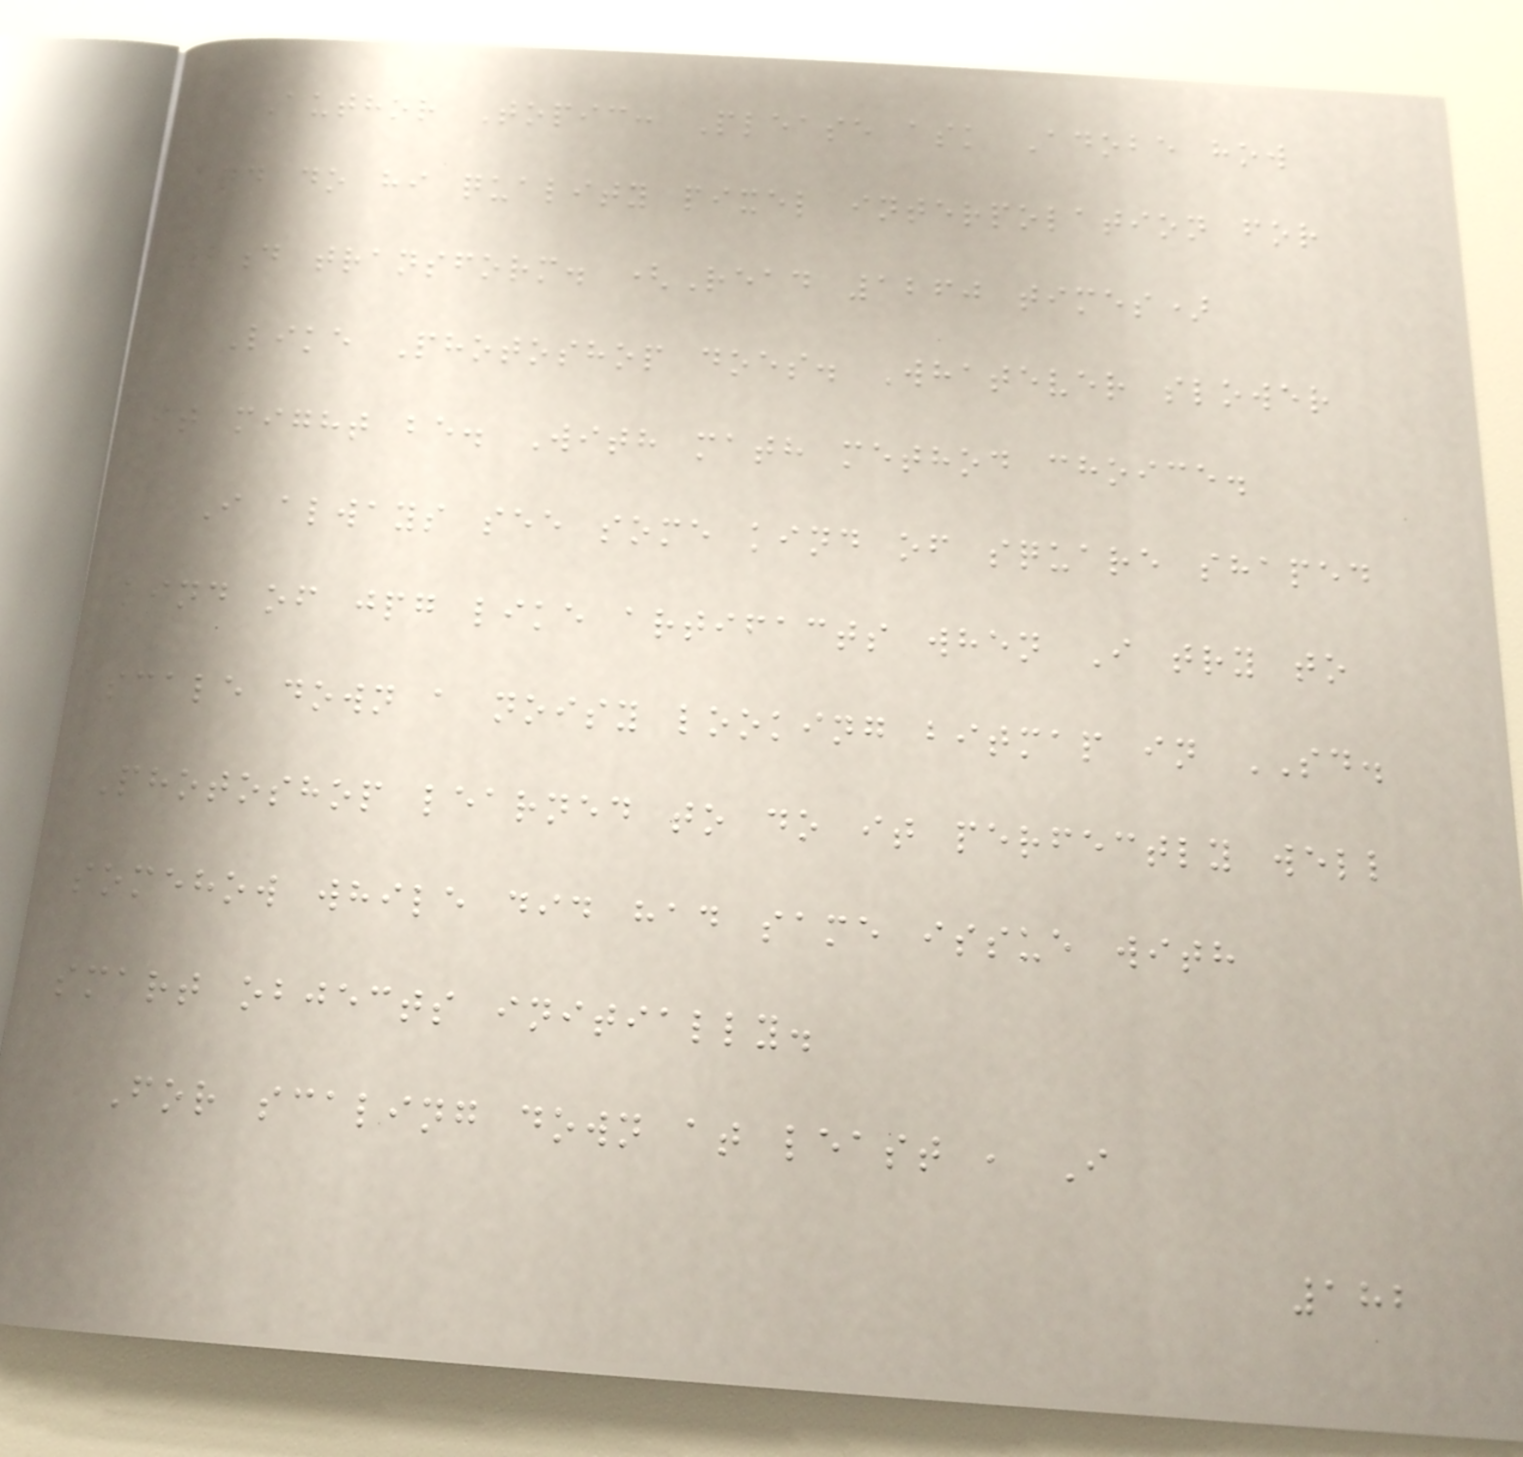Author Topic: Please ask Adobe how
and do hi quality pixel interpolation for
2d transform. (Read 1260 times)
Like Photoshop does. Whatever slower
it might be. With math method choice.
I always see some kind of square shaped
kind of jpg like artifacts when I try to
scale down a noisy looking bitmap in SD.
Photoshop learned to do it perfectly well
somehow while did had same issue with
smart objects initially.
For scaling down at least , I
182
